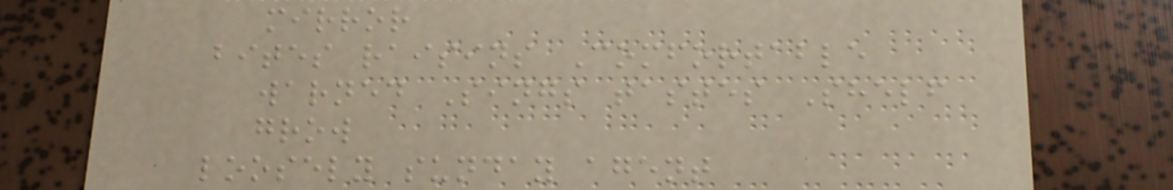mirror
bites raisins Comfortable
warned Sings tastes Shelf
grow
loosely sunday agent
